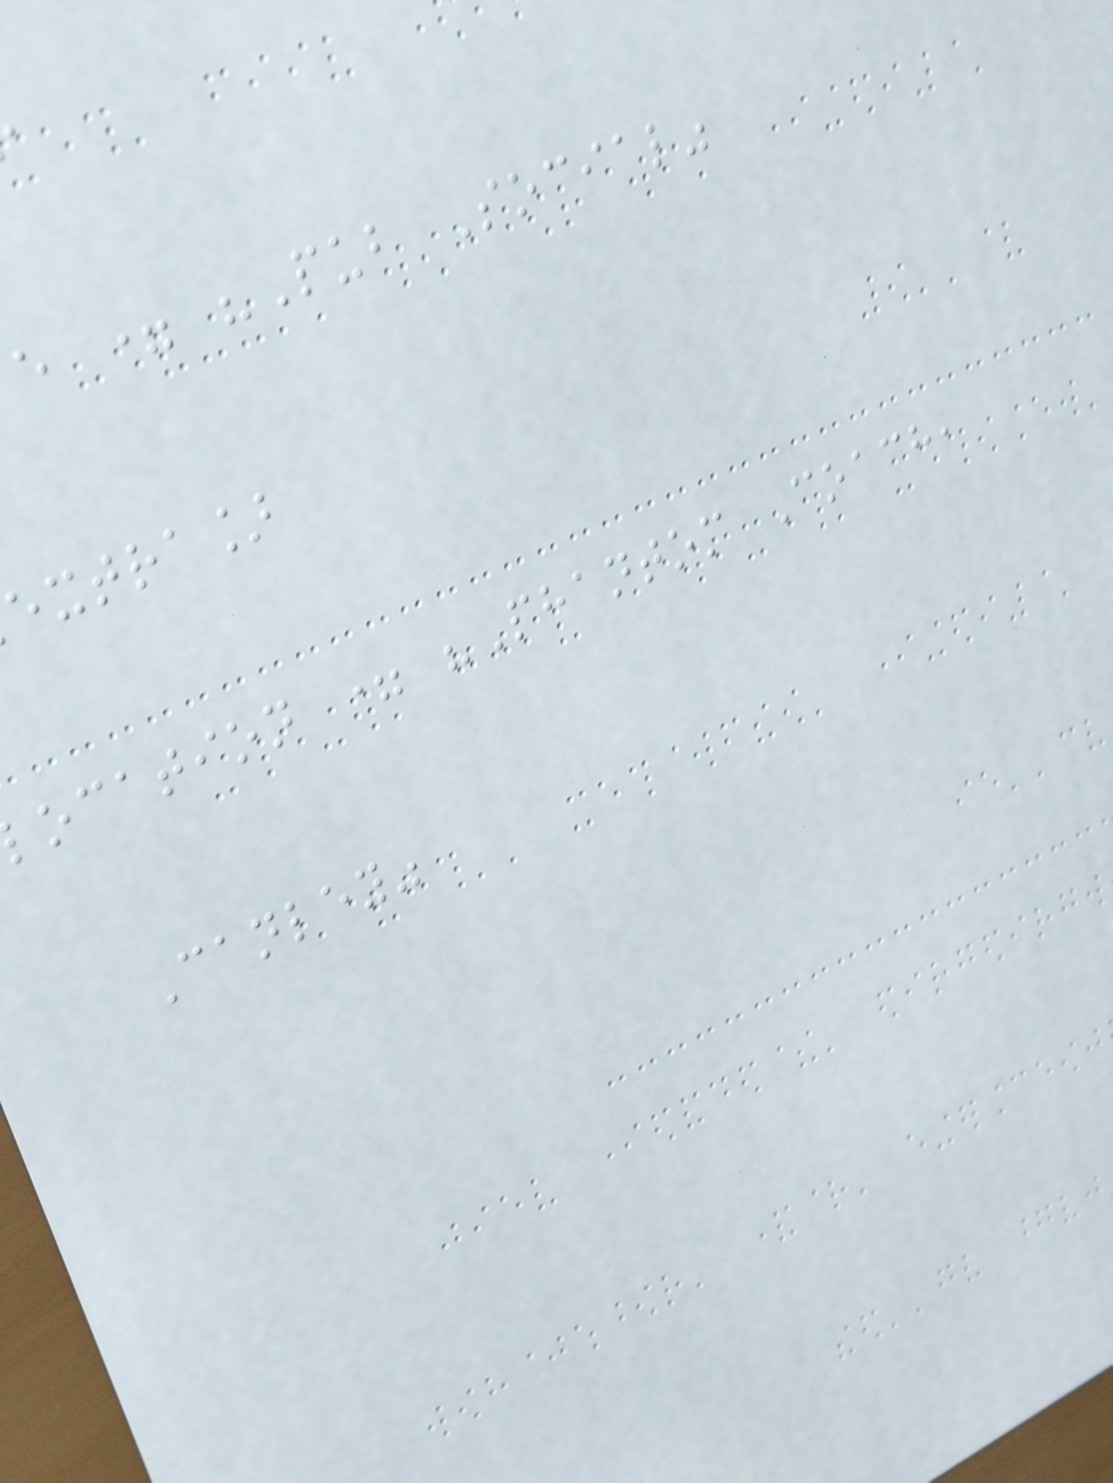e = "Pub Social"
extra]
ocation = "Phantom Coach,
Canley"
